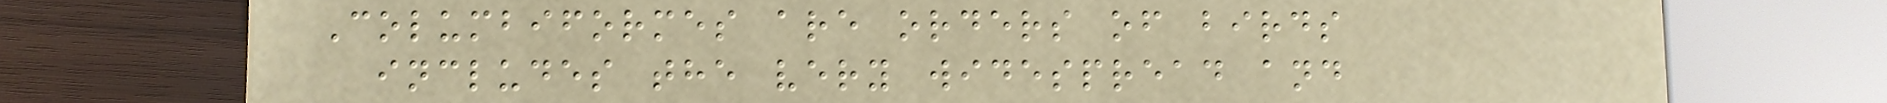Columbiformes are orders of birds
includes the very widespread and
